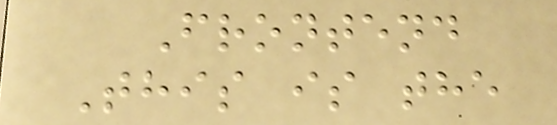Frontend
This is the
